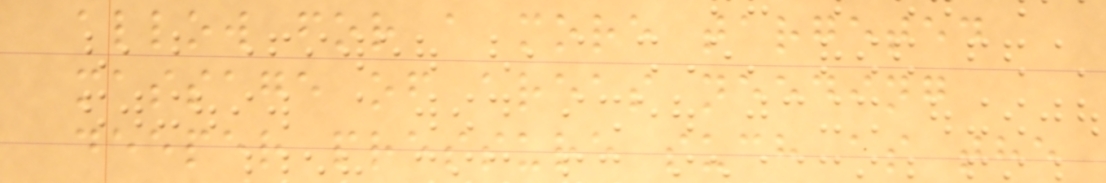allow for a more targeted
massage of areas needing
deeper pressure such as the
